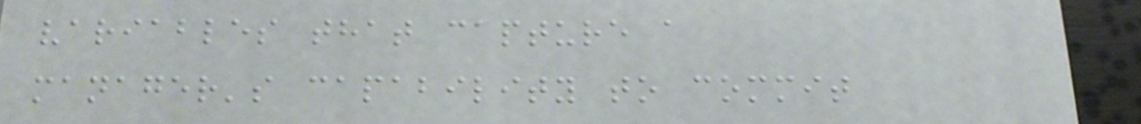variables that capture a
manager's capability to commit
